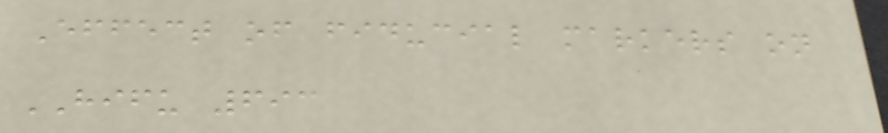Effect of fiducial markers on
HIFU 693
